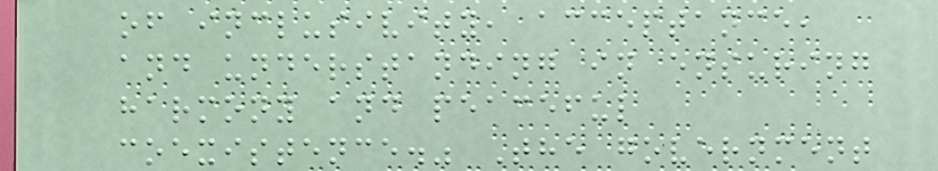of inclusivity, acceptance,
and understanding in ensuring
harmony and peaceful
coexistence." The government
